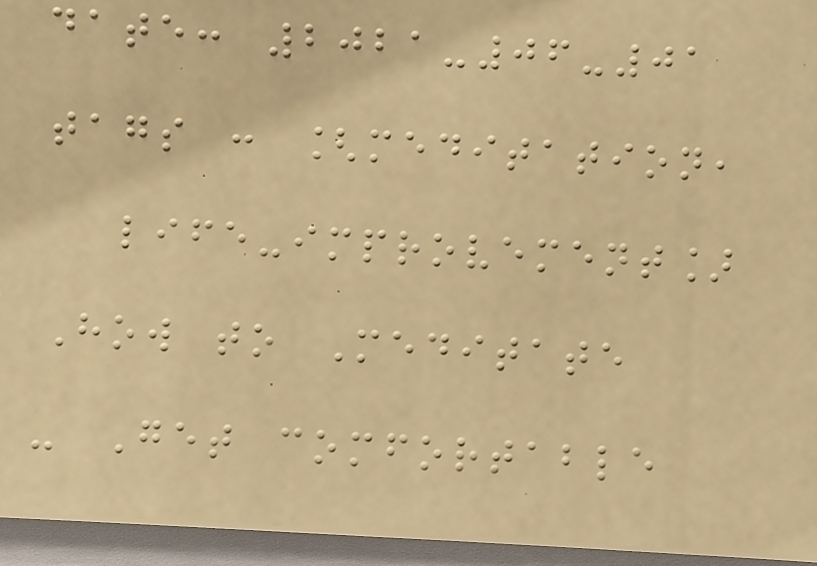date: 2021-06-01
tags : [meditation,
life-improvement]
How to Meditate
- Get comfortable
